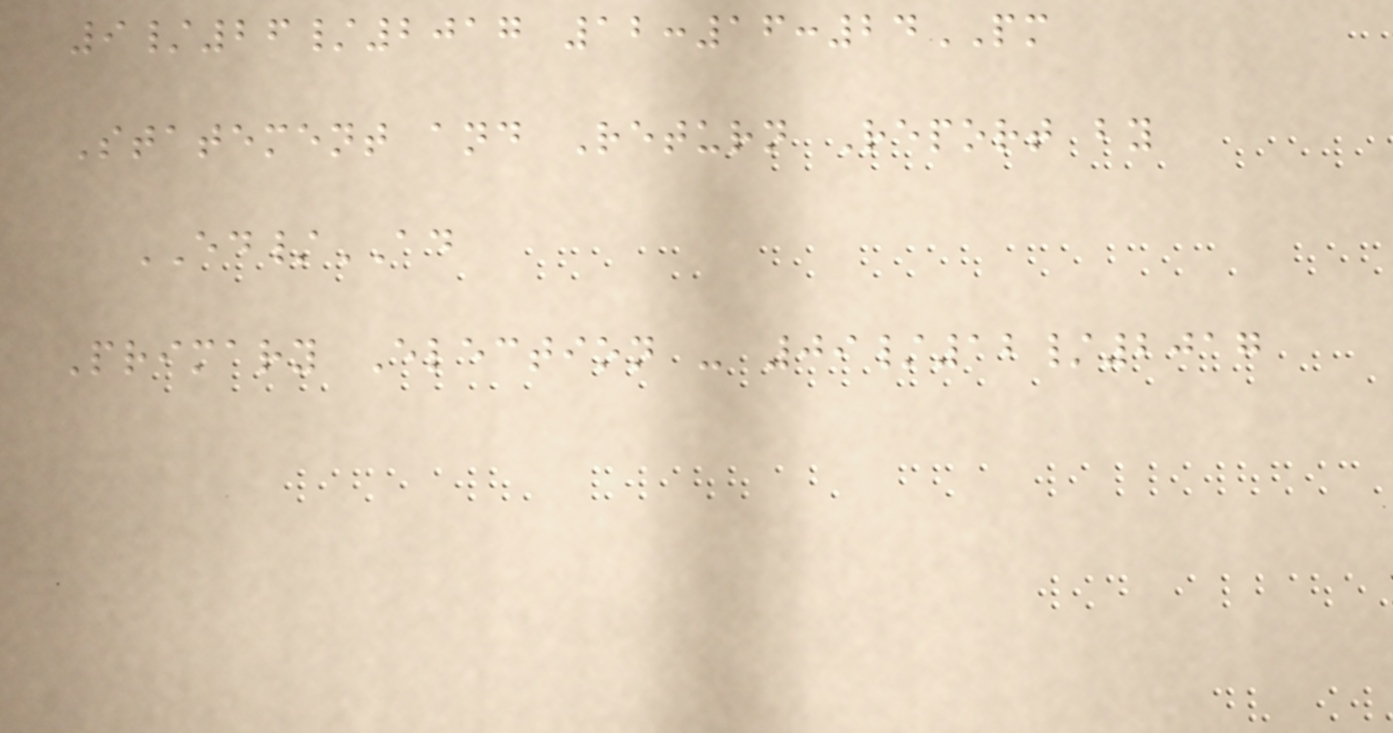9/26/2017 12:16:24PM
Statement and Return Report by
ED/AD
Primary Election - 09/12/2017
